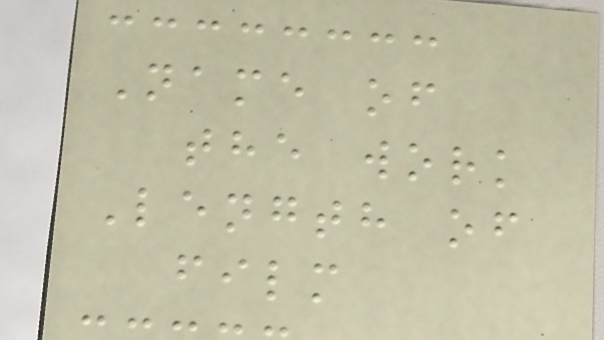Name of
the work
Length of
film
